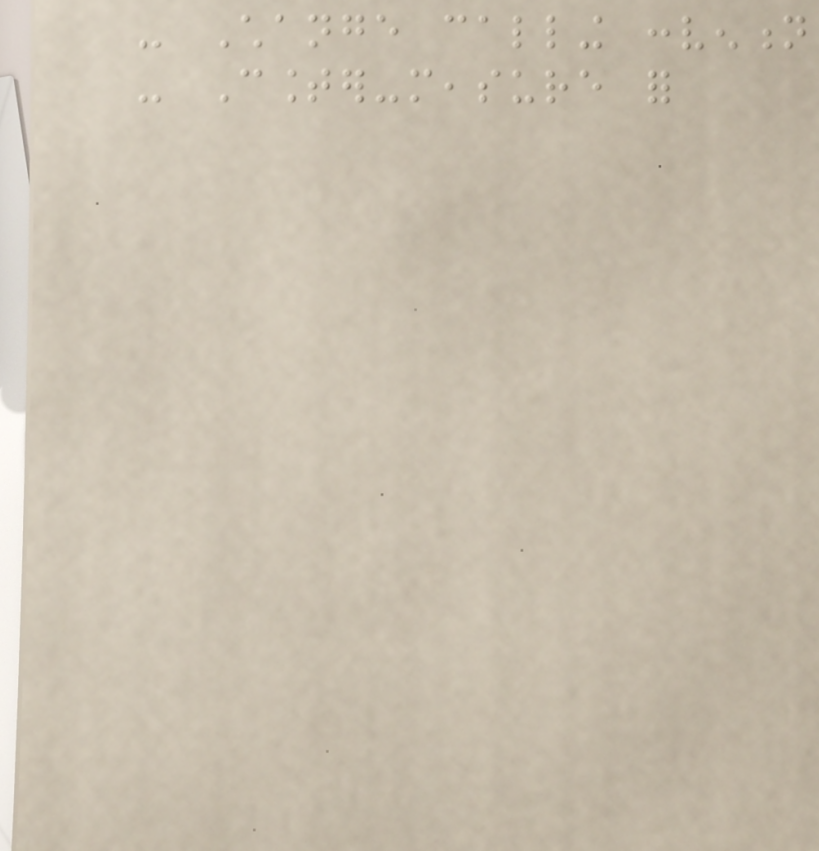- Change calling convention
- Counter-measure for
